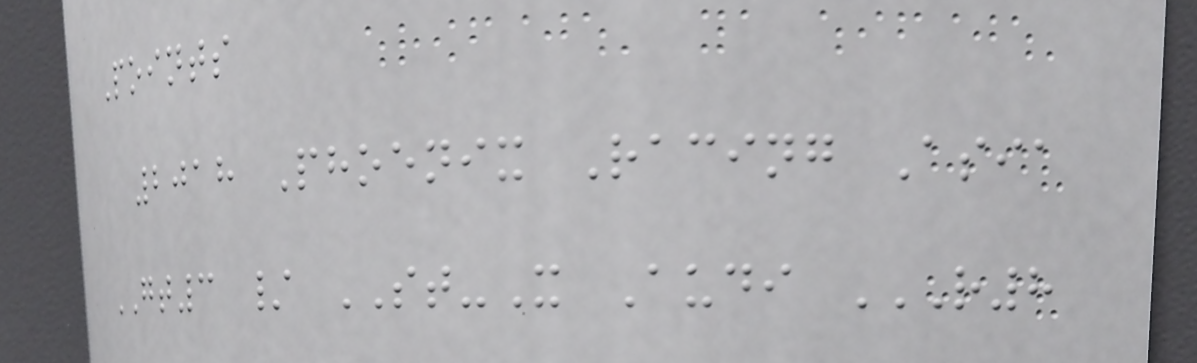Points
2018 Phoenix Racing Asia
GT3 / ST-X Audi R8
